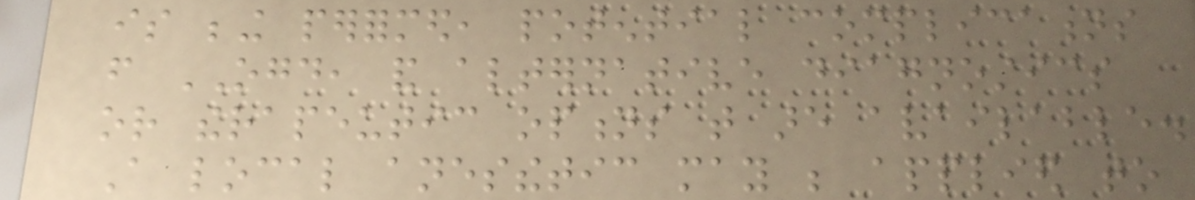is being performed, potential complications
from OGD, and alternative diagnostics
or therapeutic options that are available.
A local anesthetic may be applied to
